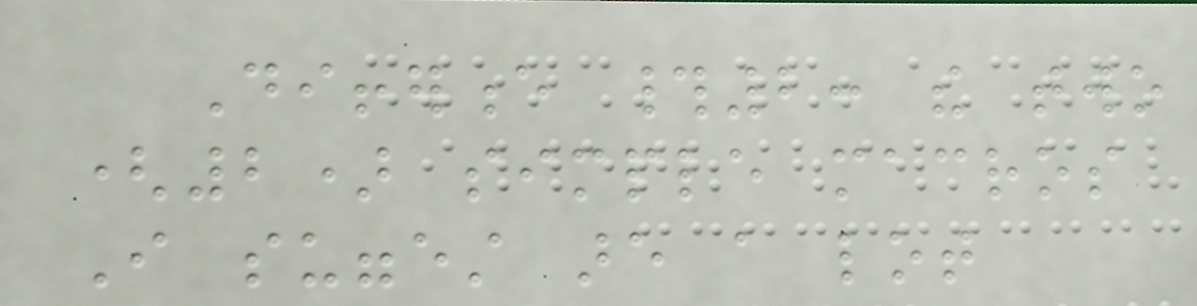Difference #2: the two
(2) simple macros
I suggest are a lot
